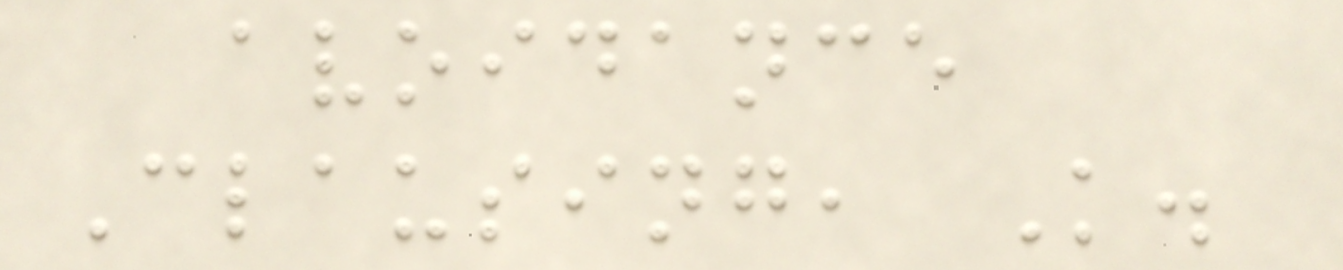avoidance
Clausing, K.
